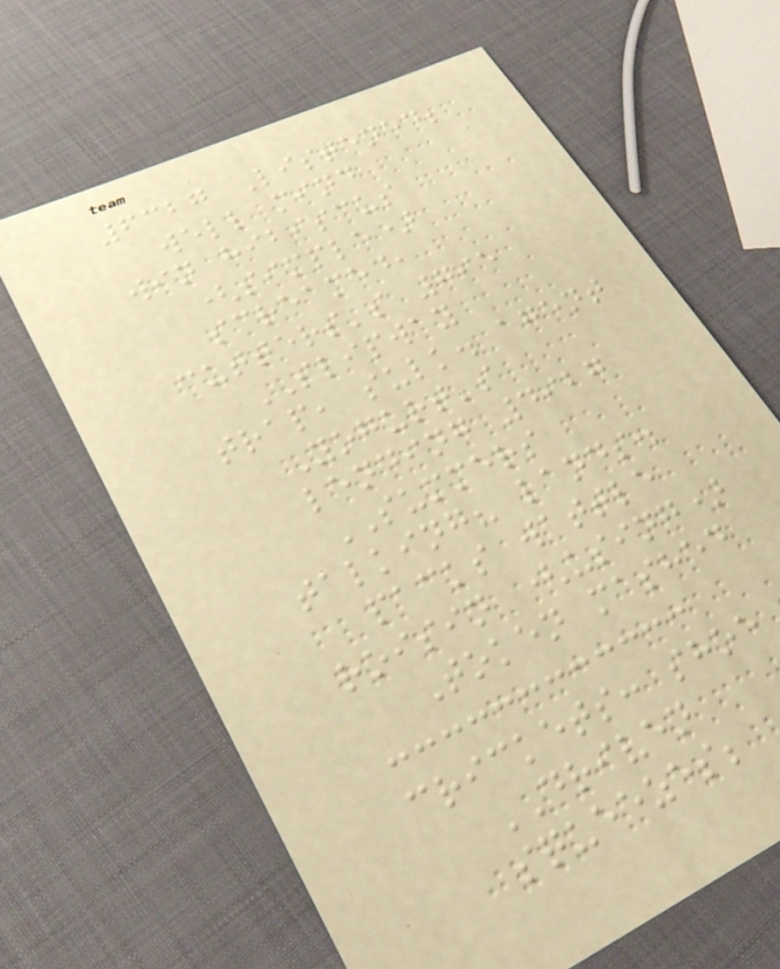6327 Listened;
well mind
win hibiscus
(simple)
screamed,
cutters's 795
SLIPWAY
trap, sulk. agent
Yogurt's
lending 4927
SUMMERS
talking? lands.
packs wattle
roisin (using)
Token mashed
crickets: shoe
DRIVEN
squeezes;
